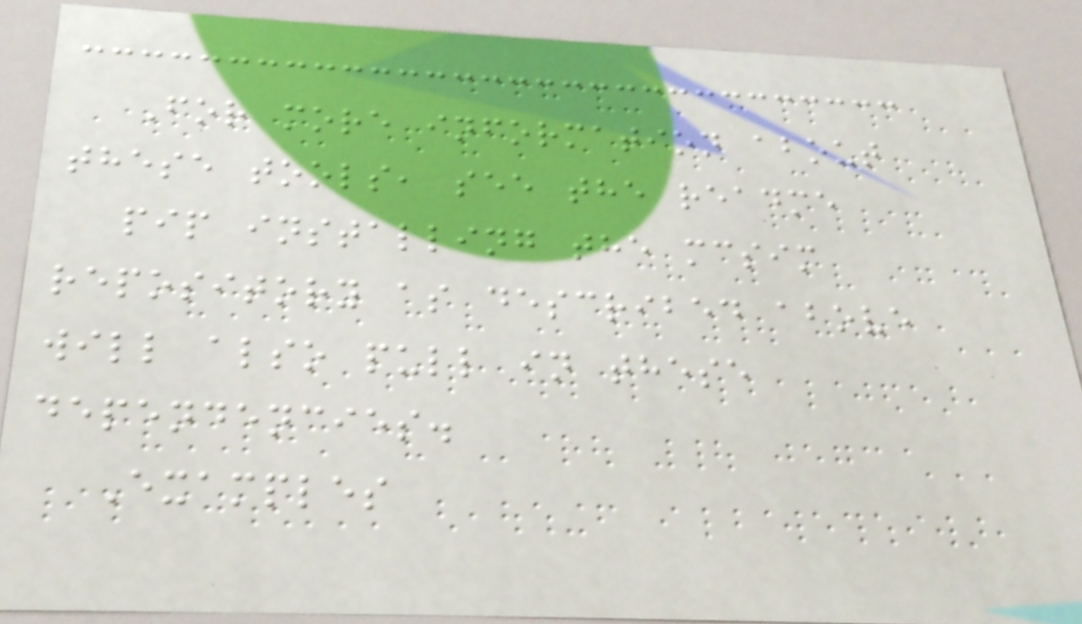For more information about
these tools, see the readme
pip installing the mcsim
repository as described above
will also pull in these
dependencies.
Examples
